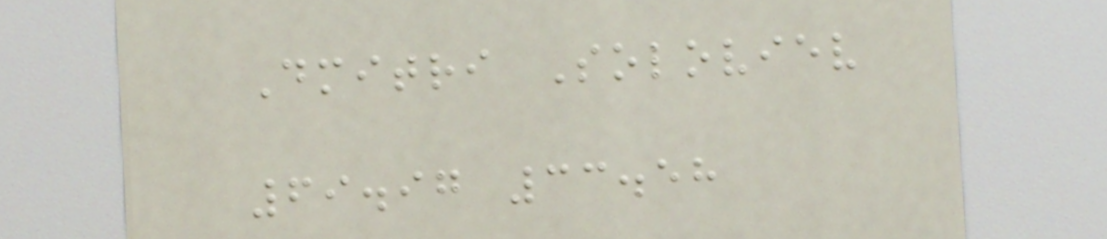Dmitri Soloviev
69.97 33.58
